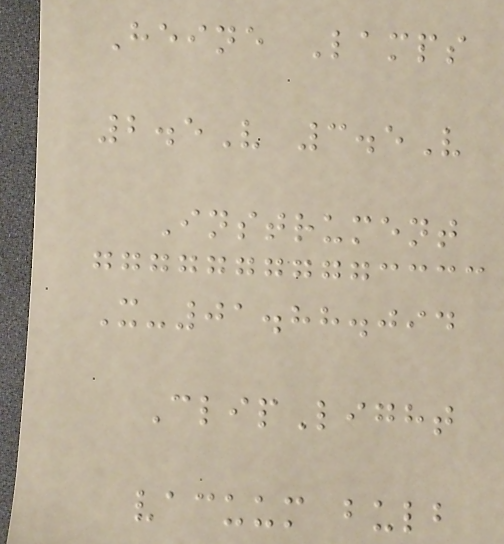Heine Lamps
2.5V 3.5V
Instrument
X-01.88.094
ClipLight
vacuum bulb
